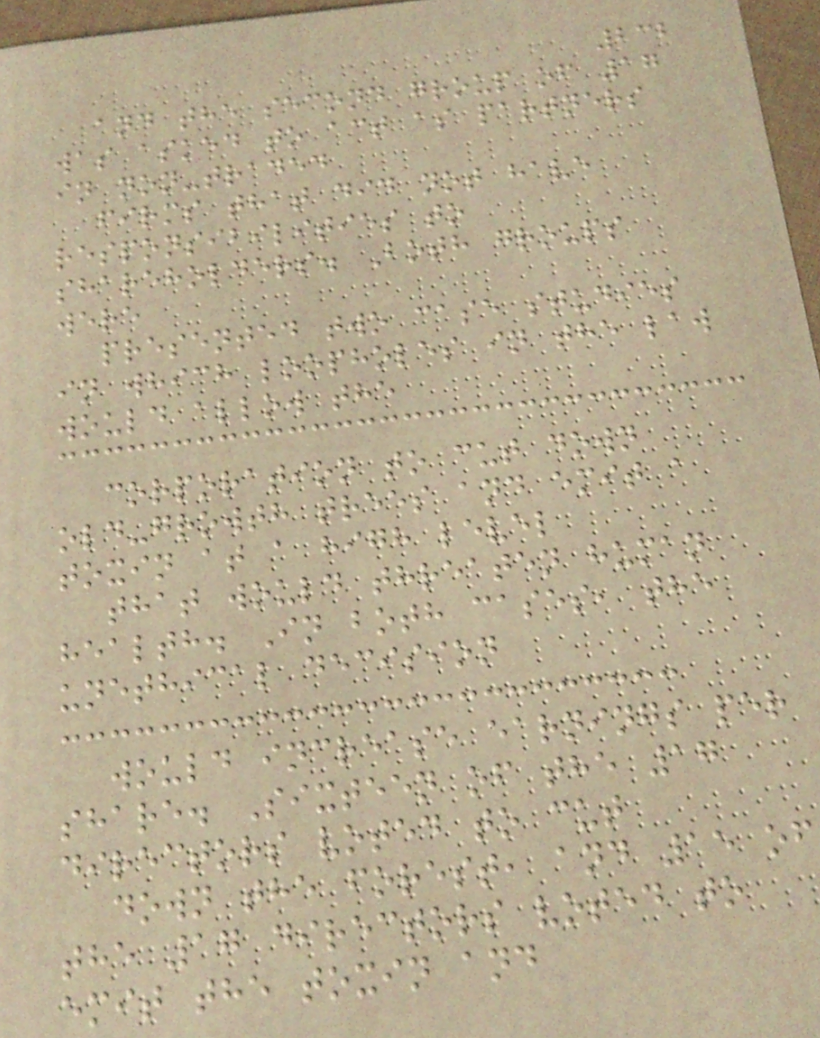232
and the second group of 17
was asked to act as partners
in non-traded
firms that did not have
responsibilities to
shareholders. Both groups
were
presented two case studies
in which loopholes in the law
would allow the
corporation to cut down
old-growth trees and emit a
toxin at a high level
that would threaten human
health. In both cases, the
unethical decision
would increase earnings per
share. Sixteen of the 17
directors voted to cut
down the forest, and 15 of
the 17 directors voted to
emit the toxin and
